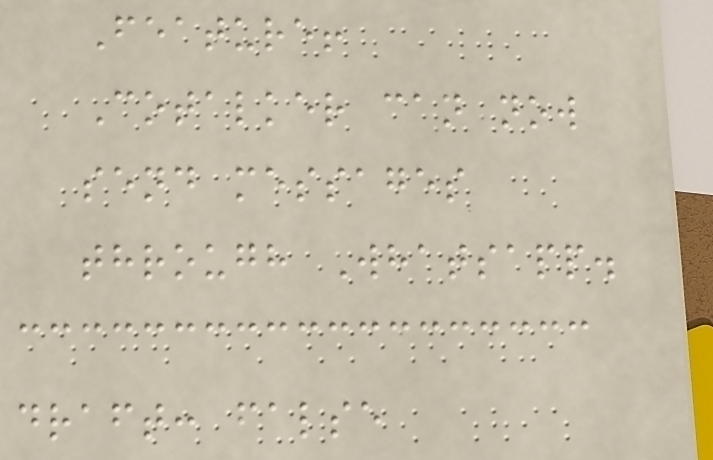Feature!
Cotalker can now
send messages
through Whatsapp.
draft: false
